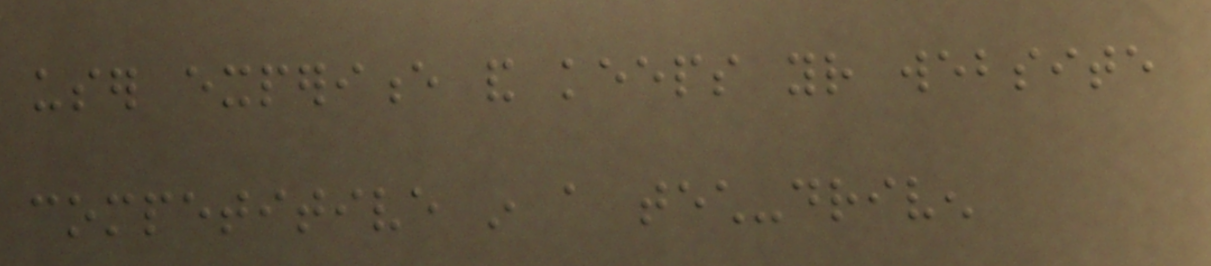user experience and keeps your website
competitive in a tech-driven
